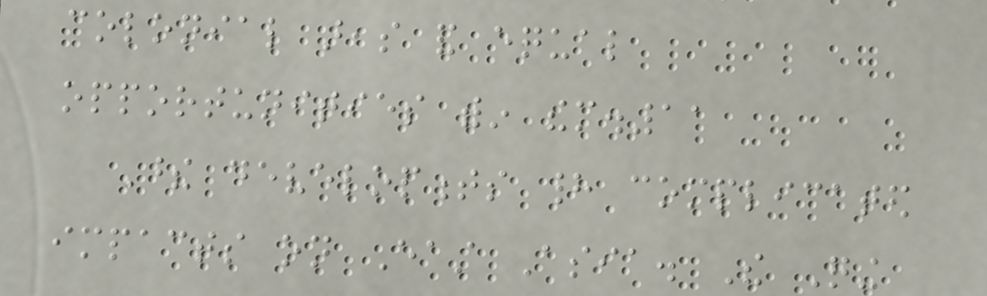colonial areas and equal
opportunities within them.11
These developments had complicated
impacts on East Asia. The Qing
